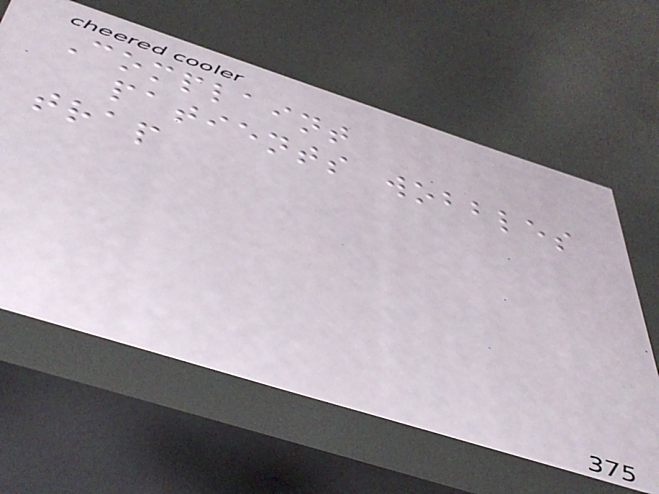Complaint
patients wobbles
trap
